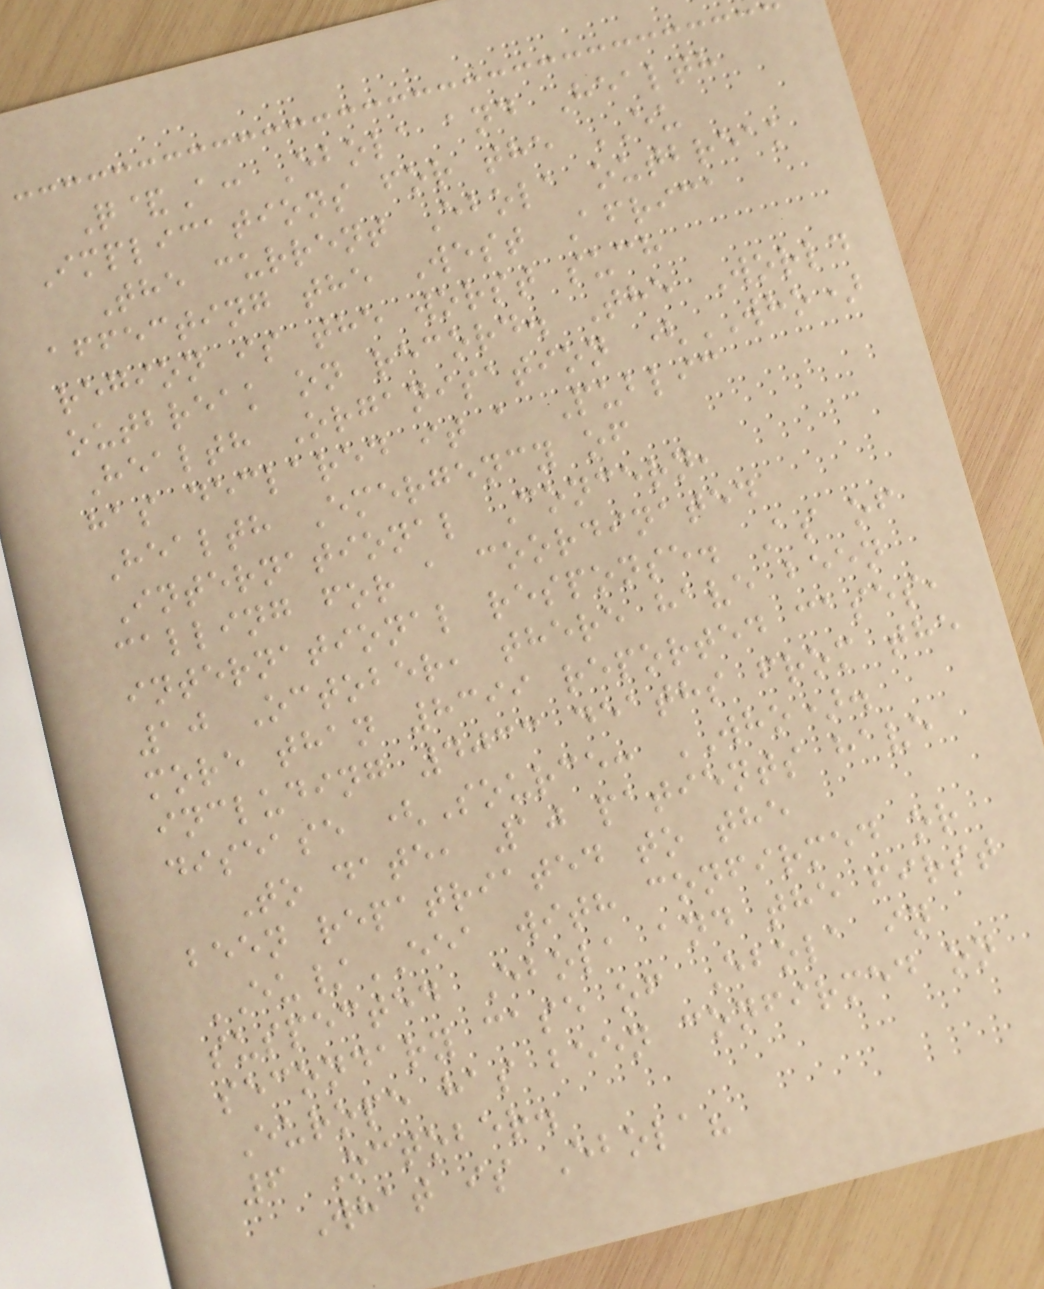Q&A: Ebola and Health
Implications for the EU
The current Ebola outbreak
affecting the West Africa
region is the worst such
outbreak on record. The World
Health Organisation (WHO)
has declared it a Public
Health Emergency of
International Concern,
calling for a coordinated
international response. As of
10 October, there have been
more than 8399 reported cases,
including 4033 deaths from the
disease (Source: WHO).
To date, 10 patients have
been repatriated to the
EU/EEA with confirmed or
suspected Ebola and the first
secondary case of Ebola in
Europe has been confirmed on
6 October.
What is Ebola?
